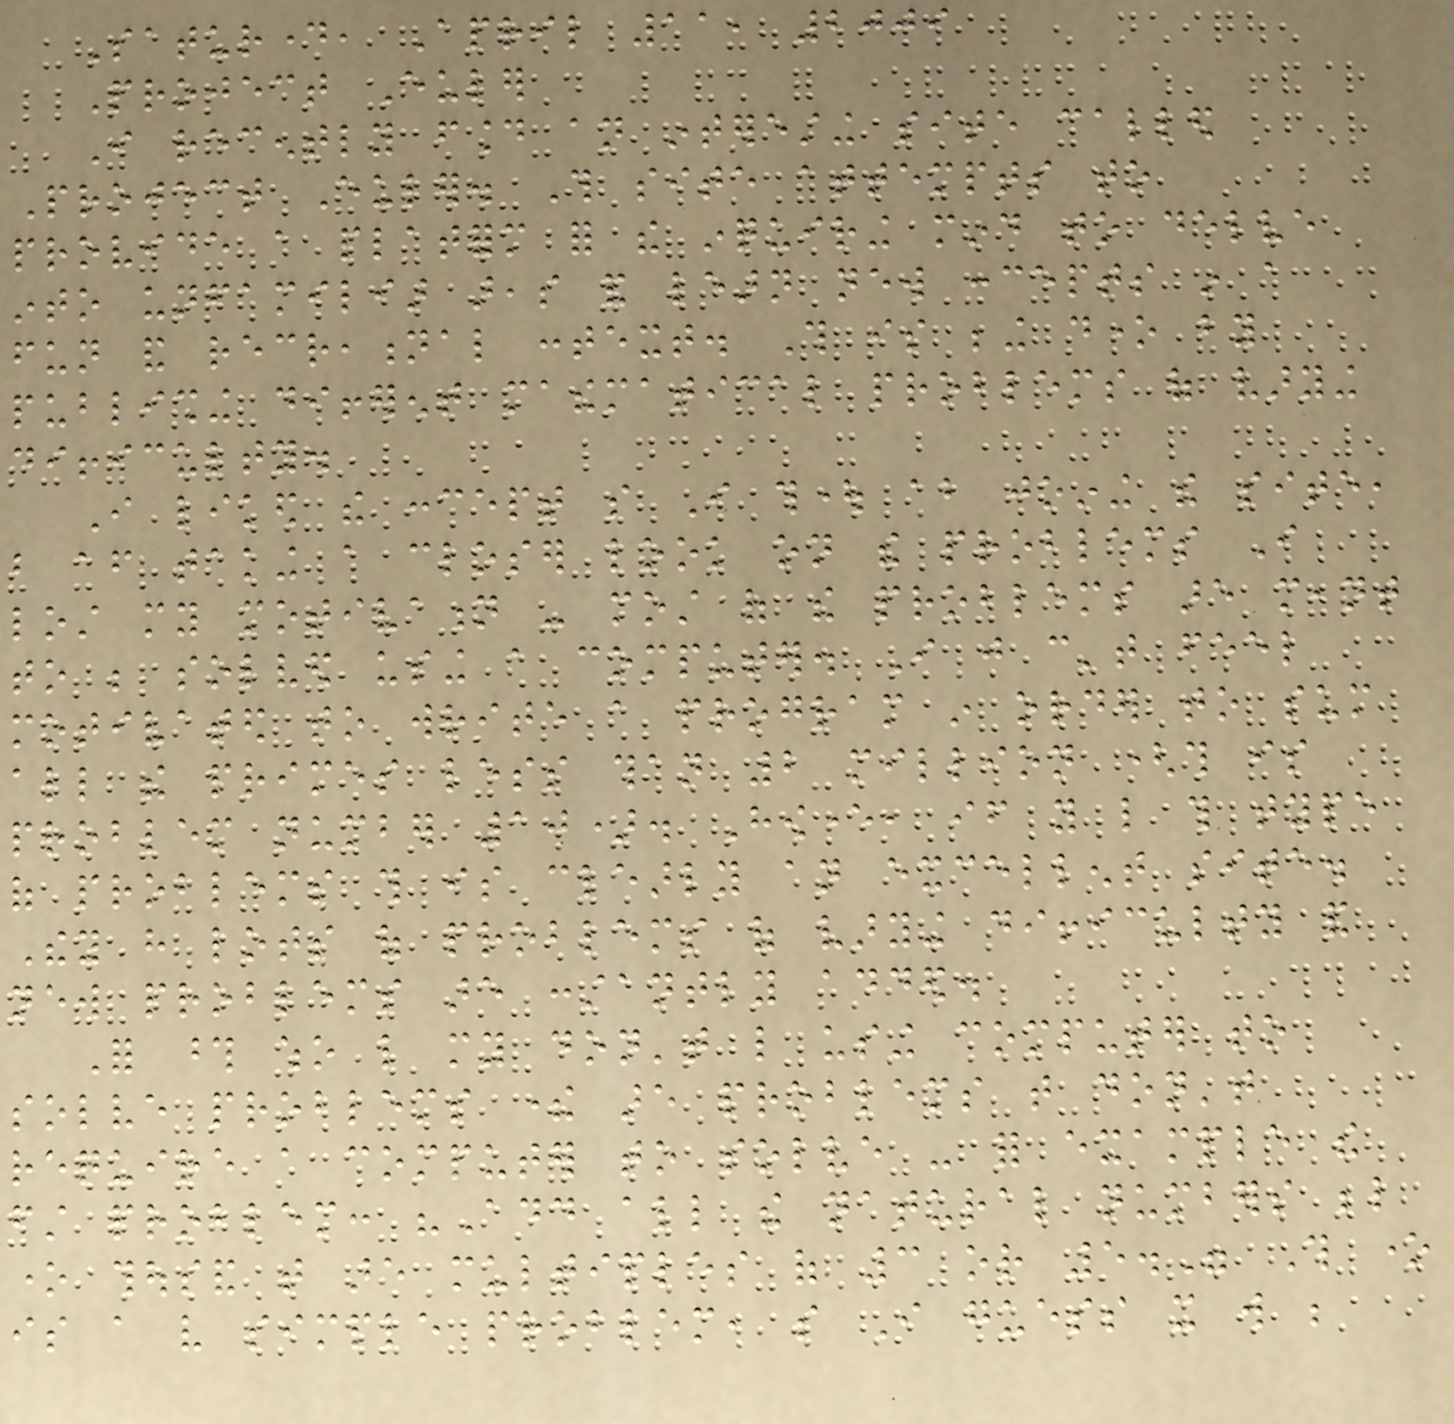Saturday, April 11, 2009
Project Euler
I recently found an interesting site called
Project Euler. This site attempts to
provide a platform for the inquiring mind to delve
into unfamiliar areas and learn new concepts in a
fun and recreational context. This is being done by
publishing different mathematical problems of varying
difficulty.
I liked the concept so I thought about joining the site,
but after taking a closer look on the problems I
lost my motivation - most of the problems are meant
to be solved using a computer. I just can't feel
motivated to write a program in order to sum
all the primes less than 2 million (this is
problem number 10). However, if you like this type
of problems this is clearly an excellent site.
They have lots of problems of varying difficulty and
new problems are constantly added.
For those who like my don't like using computer to
solve problems there are problems that don't
require a computer to solve - for example the
first problem: "Add all the natural numbers below
one thousand that are multiples of 3 or 5." This one
is a very simple problem, so I guess it will be
